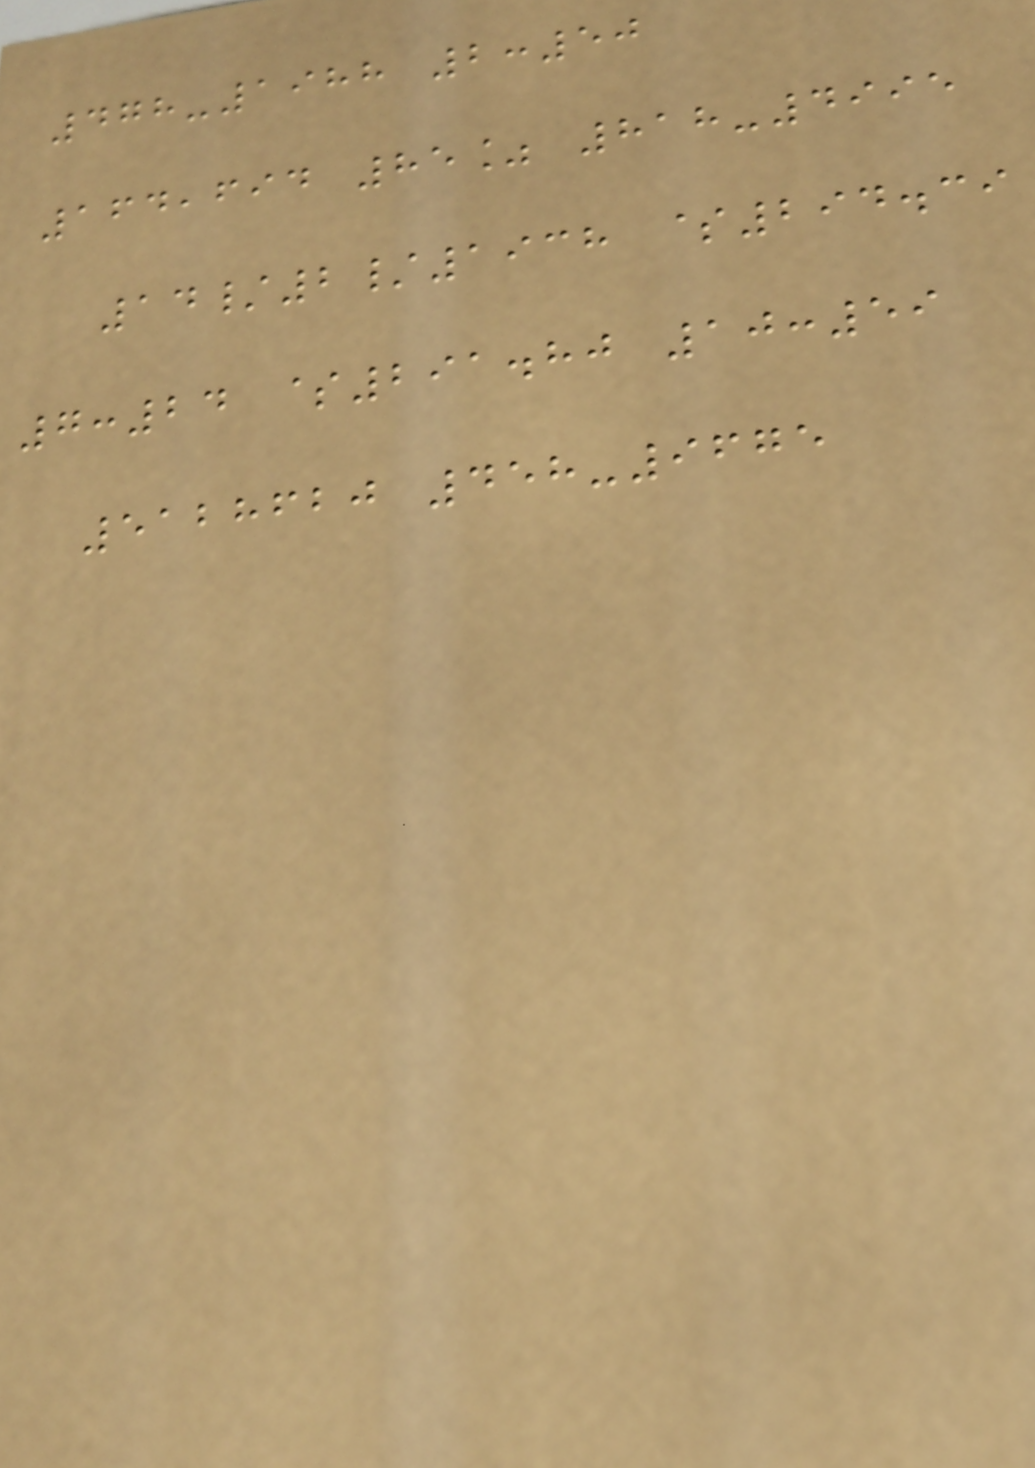478-1988 2:50
164,694 85% 818-4995
14/2/1938 $294.39
7:24 $291.80 10:59
5128620 458-9675
